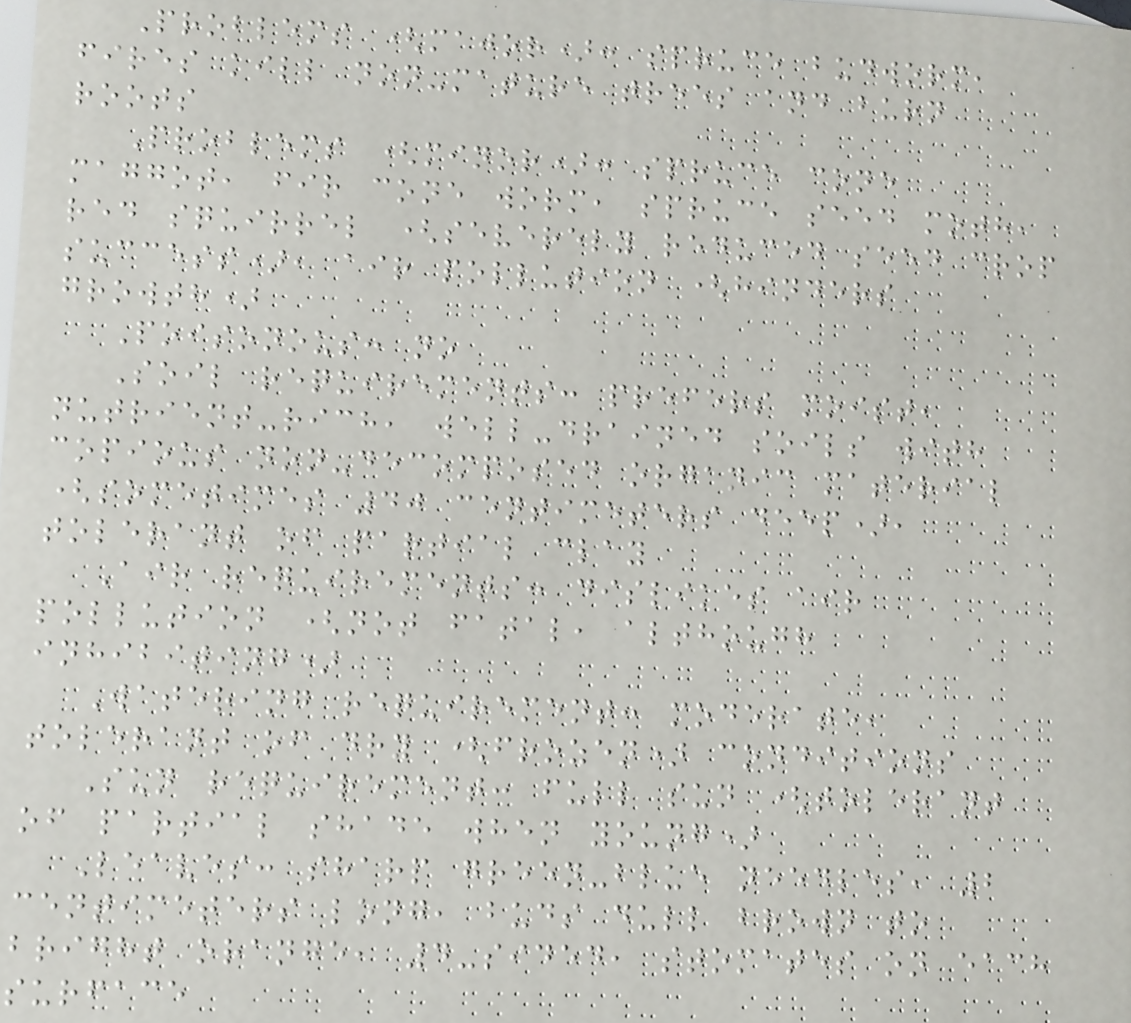Problems (major): spruce budworm,
fires kill non-mature trees and burn
roots
Problems (minor): spruce cone
maggot, fir cone worm, spruce seed moth,
red squirrel (severely reduced seed crop
success), air pollution (hinders
growth)
Poisonous: no
Soil requirements: prefers moist,
nutrient-rich, well-drained soils with
copious non-decomposed organic material
(sometimes 40 centimeters deep),
tolerant of partial clay
Air requirements: dislikes air
pollution (not fatal, although
inhibiting)
Watering requirement: moderate,
tolerant of dry (frozen) conditions
Sun requirement: full sun (tolerant
of partial shade when young)
Leaves: sharp green-blue needles, 2
centimeters long, buds dull brown to
bright orange, 4-sided, stomates on each
surface
